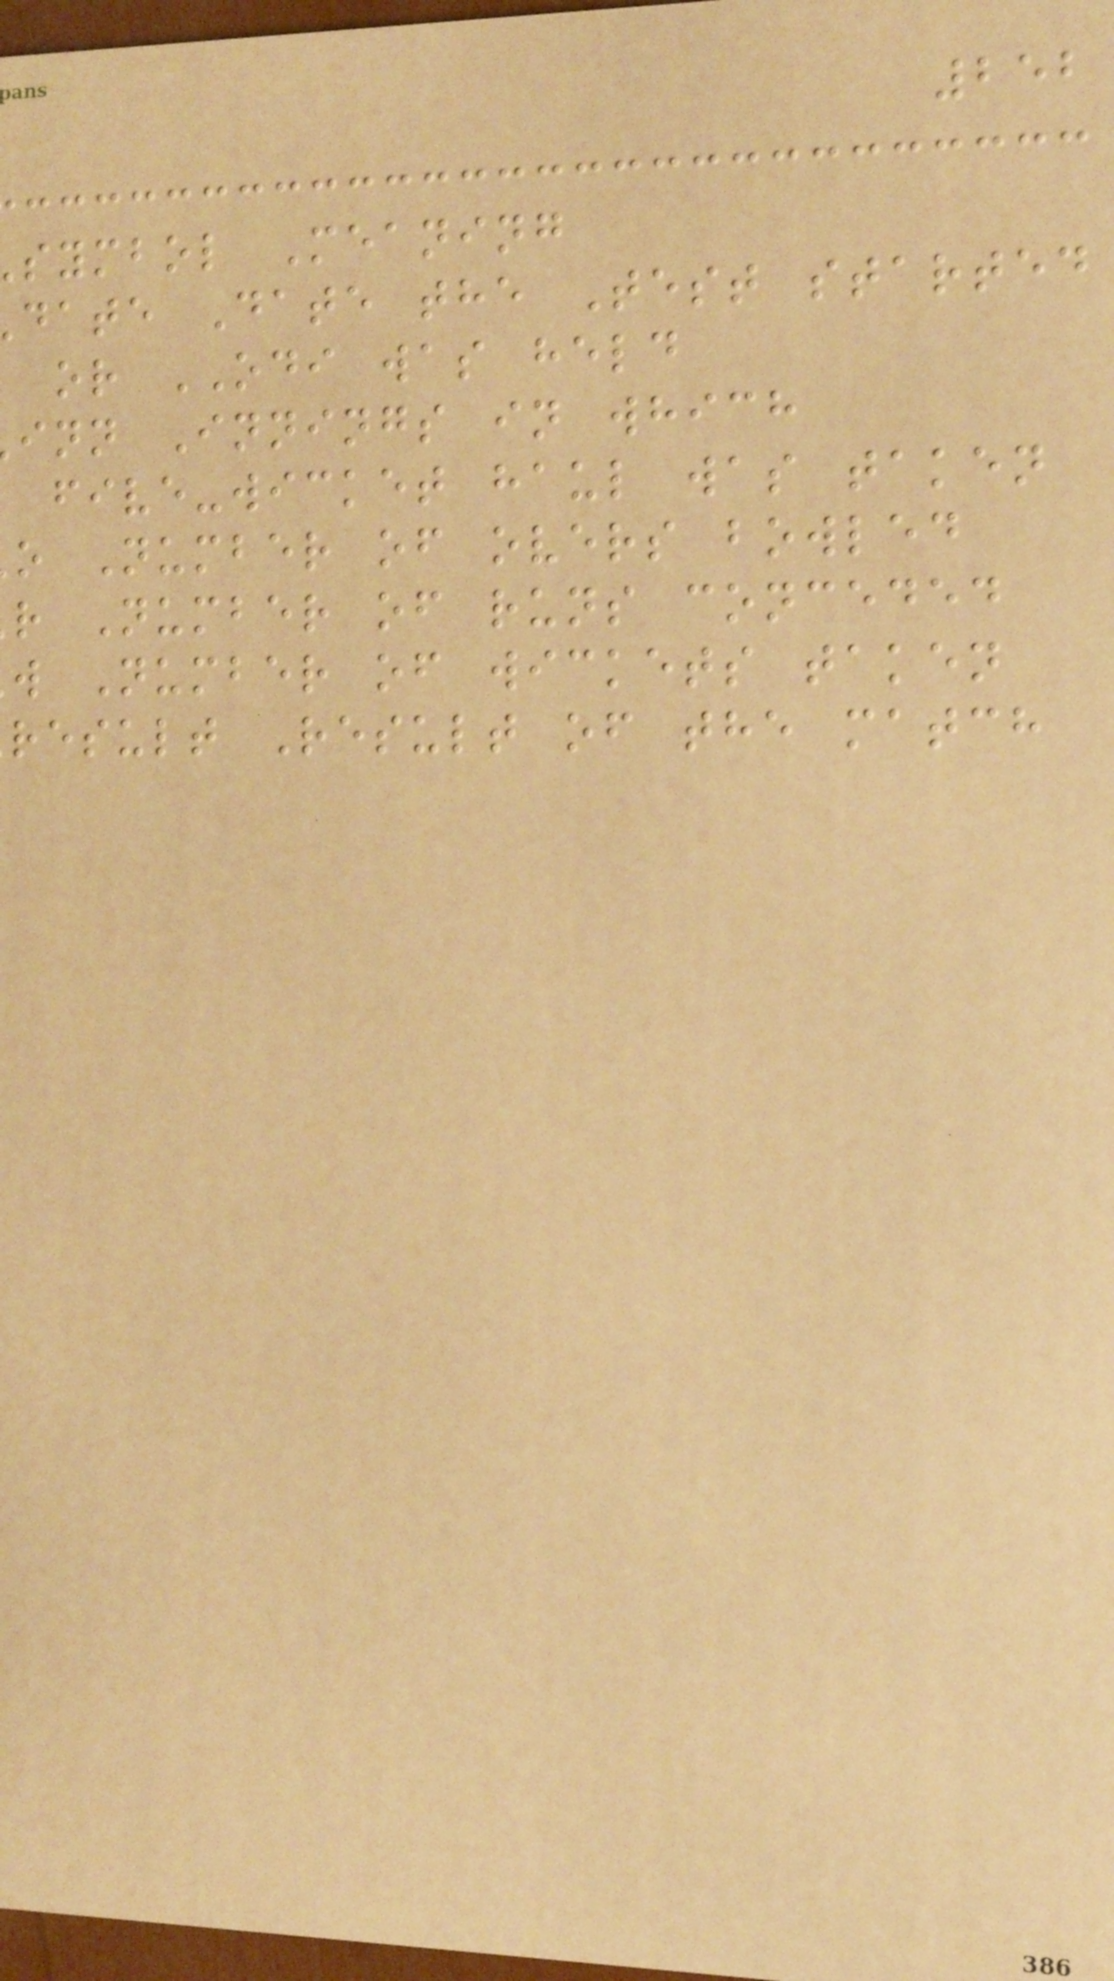252
symbol Meaning
date Date the Test started
or ODI was held
inn Innings in which
five-wicket haul was taken
o Number of overs bowled
r Number of runs conceded
w Number of wickets taken
result Result of the match
